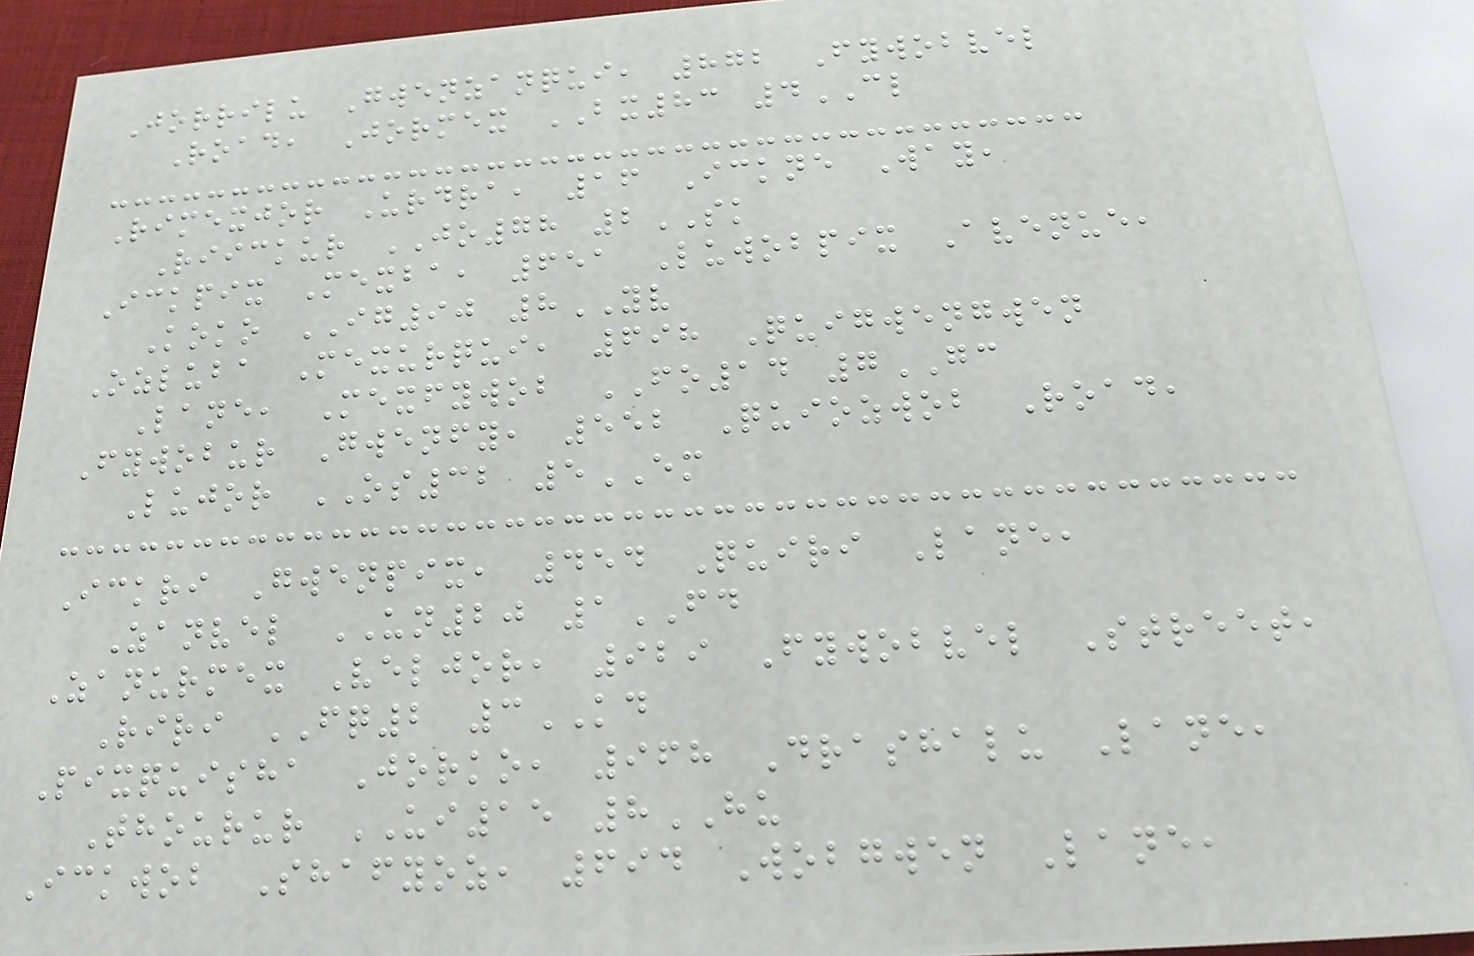Jorrilu Gwenzanqui, 872 Fywobvel
Road, Jormex BX83 4CL
Rimexjor Urdra, 16 Ickne Way,
Riickur JO78 2SK
Ickpix Mexba, 651 Luwobpix Avenue,
Koko IG90 8YV
Ozluba Mexurqui, 698 Quigwengwen
Lane, Mexfywob FO14 7GC
Fywobur Gwenfy, 552 Quiozwob Road,
Lujor OS32 5EM
Ickri Gwenpix, 454 Quiri Lane,
Zanvel UN20 1FD
Zanurmex Veljor, 929 Fywobvel Street,
Riri FQ2 3KD
Pixquisha Jorko, 968 Drashalu Lane,
Thourur UI15 8HU
Ickwob Shafyoz, 694 Wobgwen Lane,
